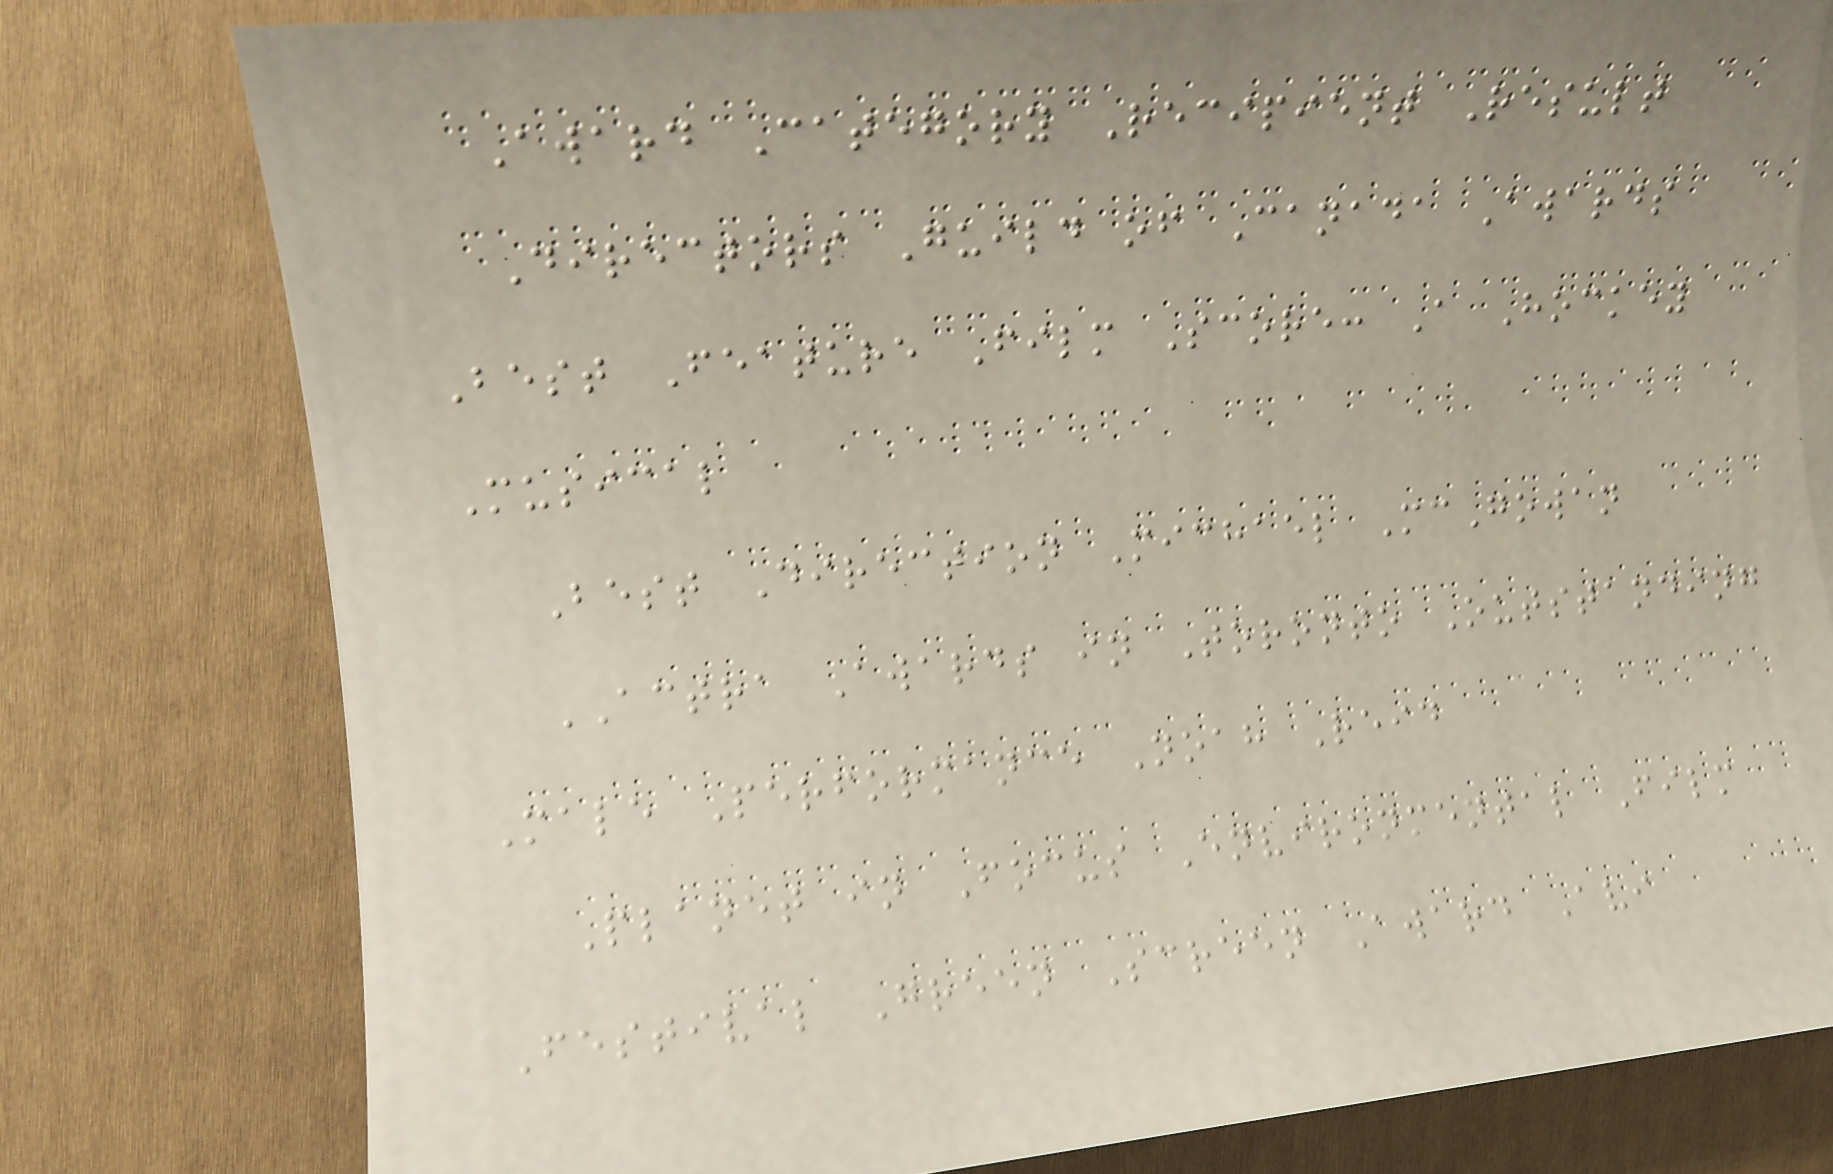Award Category Recipient Result
Directors Guild of Canada Awards
Best Feature Film Score: A Hockey
Musical
Best Direction Michael McGowan
ACTRA Awards in Toronto Outstanding
Male Performance Noah Reid
Planet in Focus Environmental Film
Festival Green Screen Award Avi
